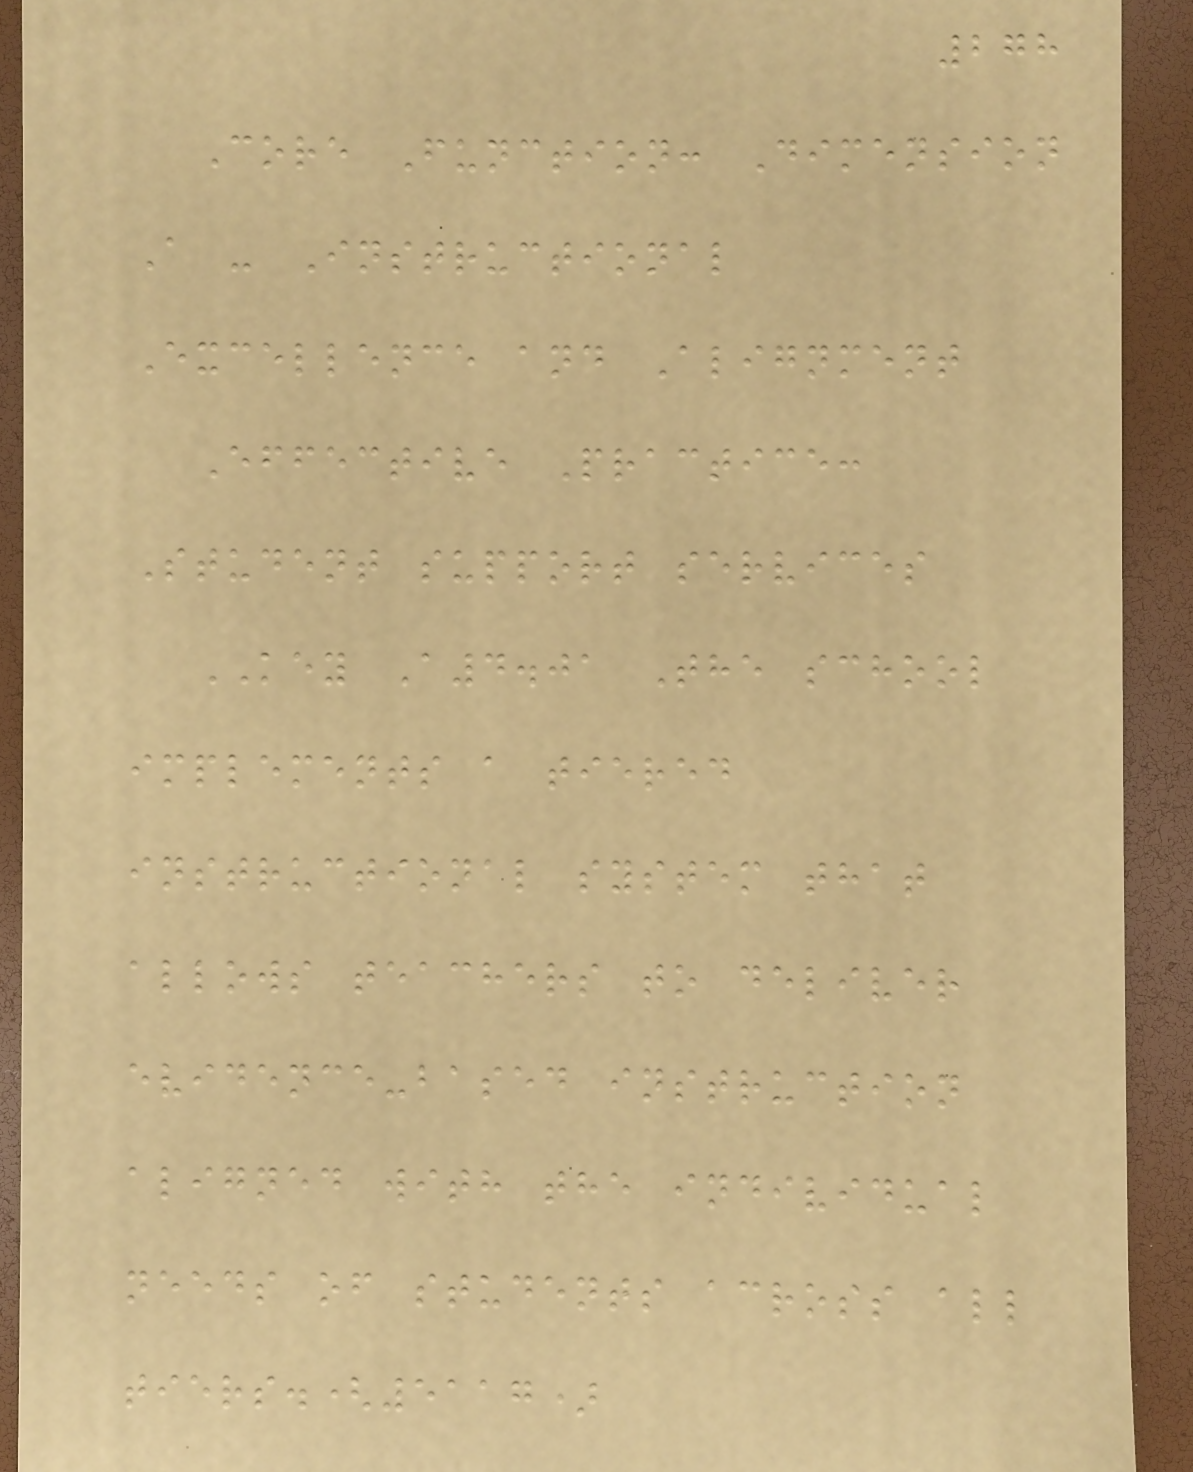278
Core Function: Dimension
A - Instructional
Excellence and Alignment
Effective Practice:
Student support services
KEY A4.01 The school
implements a tiered
instructional system that
allows teachers to deliver
evidence-based instruction
aligned with the individual
needs of students across all
tiers.(5117)
